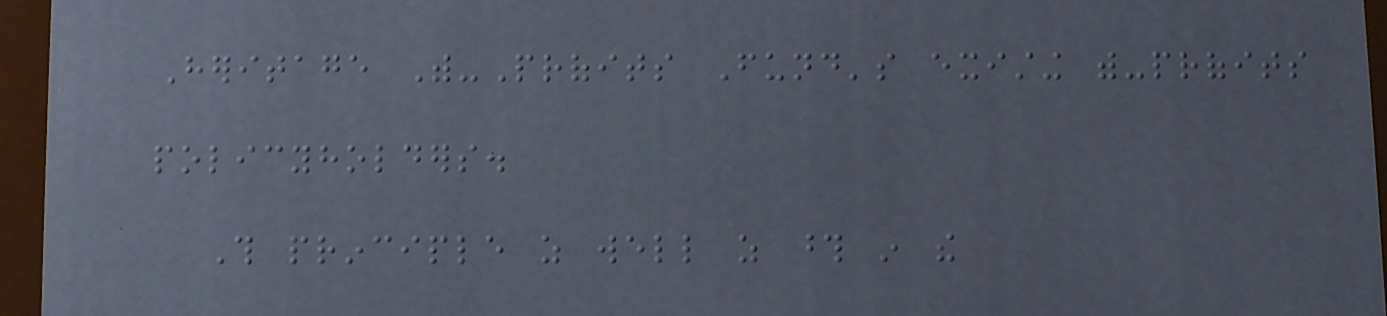Heritage With-Profits Fund's existing with-profits
policyholders.
This principle as well as those in the
